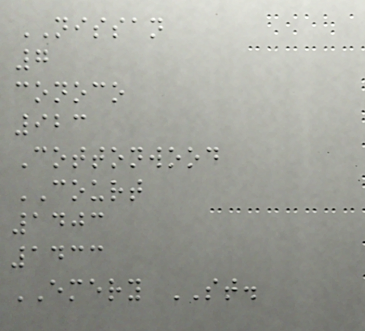NISSAN
7
conoco
923
Cottonwood
COURT
1403
1433
EMERY ST.
